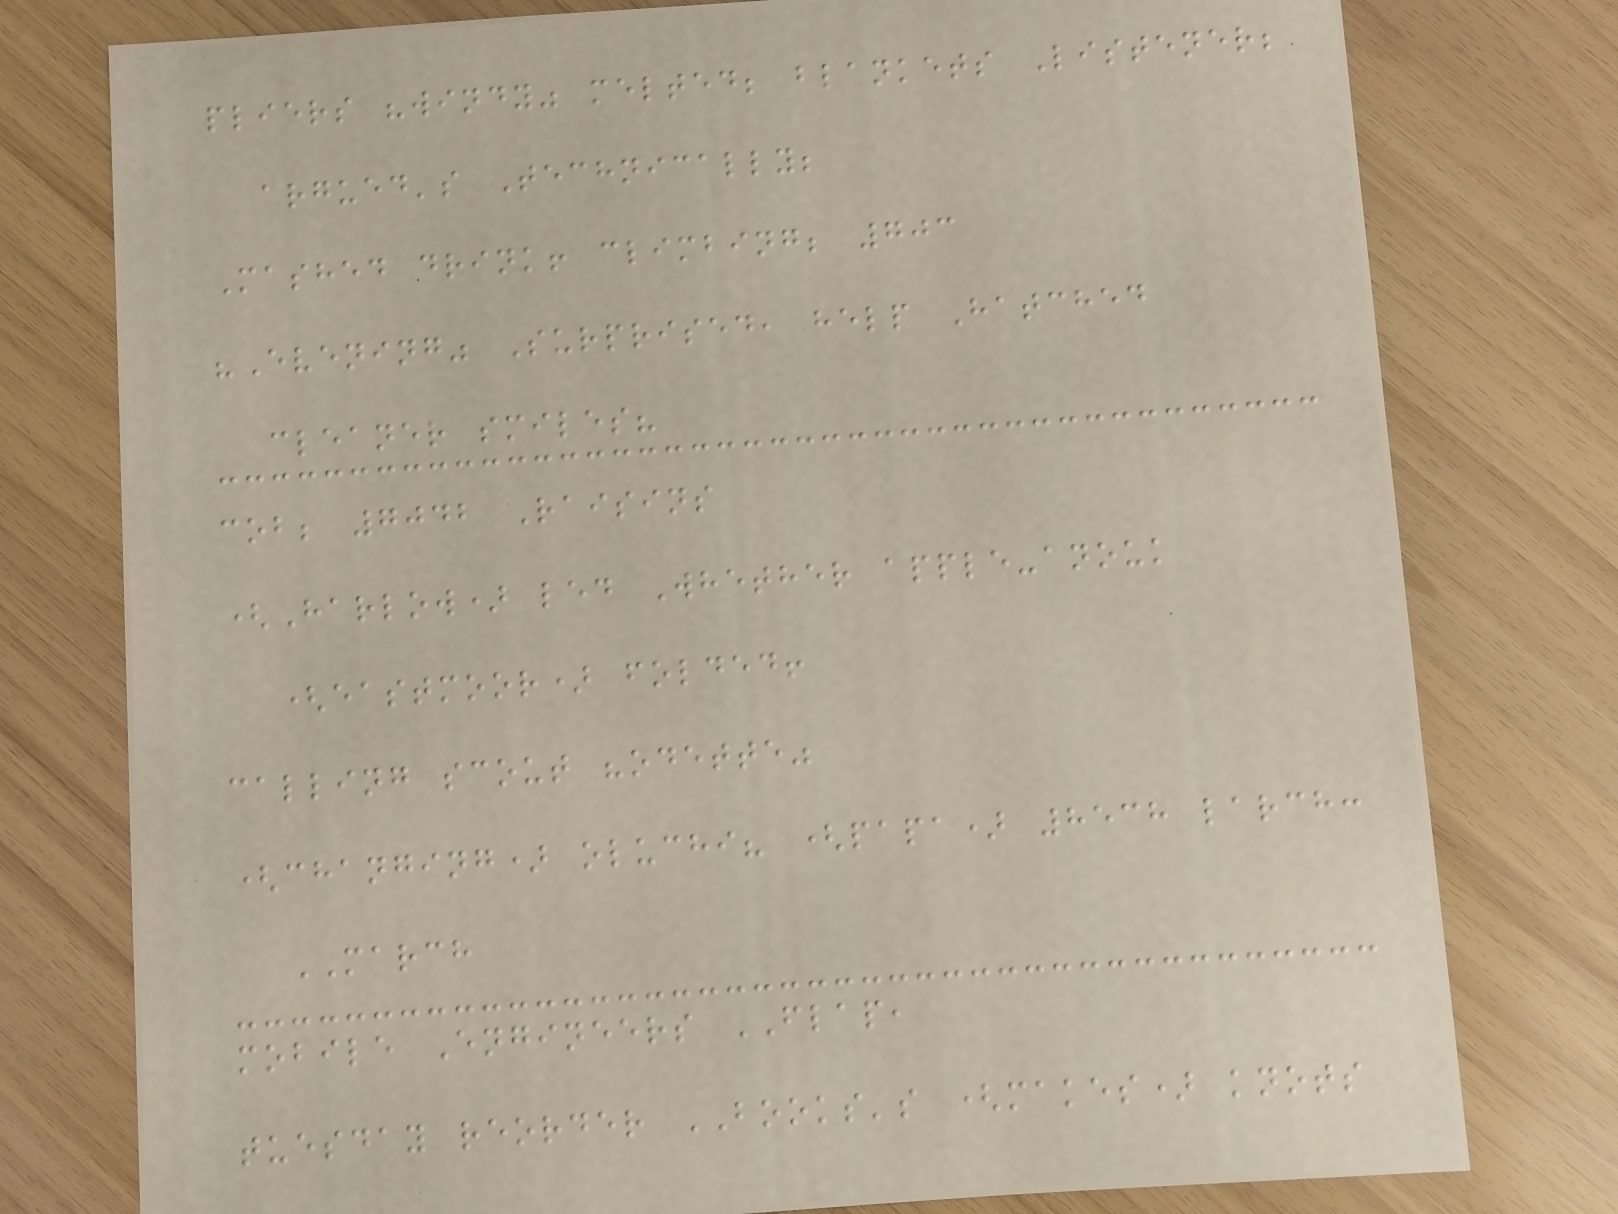pliers "windy" melted; blankets Listener;
argued's Technically;
Mashed drink! climbing; 703
"Evening" Surprised, help Hatched
cleaner smiles?
cob; 7042 Raisins
(Harlow) led Whether apple-anouk
(eastmoor) folded!
calling scout "odette"
(changing) oluchi? (papa) 8538 larch:
MARCH
mobile Engineers FLAP,
tuesday reorder BOOKS's (makes) knots
